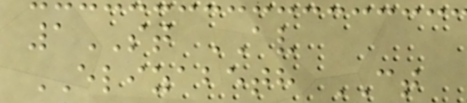1ST AV
ELIZABETH CT
